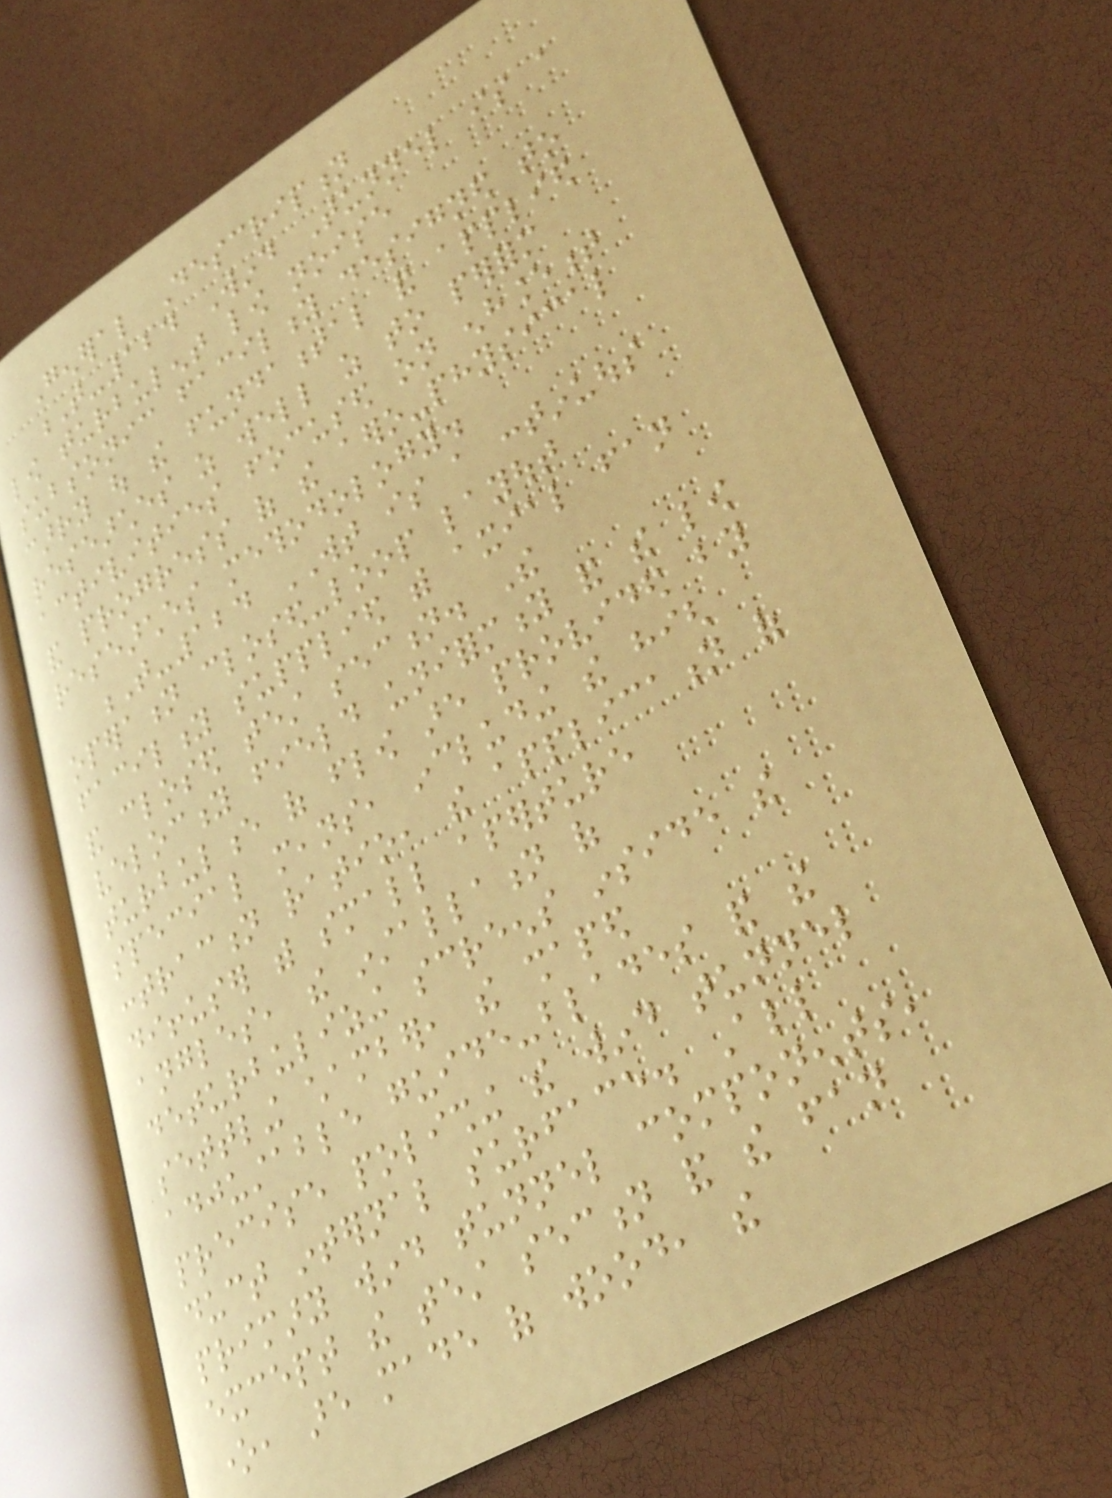General Description
T-124 Wind Tunnel is a
low turbulent low noise
subsonic facility designed to
carry out the fundamental and applied
researches as well as to perform
activities focused on enhancement
and progress of the aero-physical
researches methodology.
T-124 WT is a continuous
operation closed-loop layout
facility supplied with axial fan
and closed test section. The
velocity field uniformity and the low
turbulence of flow are provided by
special means, including the high
contraction ratio, the application of
diffuser with small aperture
angles, the installation of
deturbulizing screens inside the
settling chamber, the shaped
adjustable guide-blades and the
precise polishing the wind tunnel
duct internal surface. All
primary wind tunnel components,
except the test section and the fan
one, are made of wood, the
